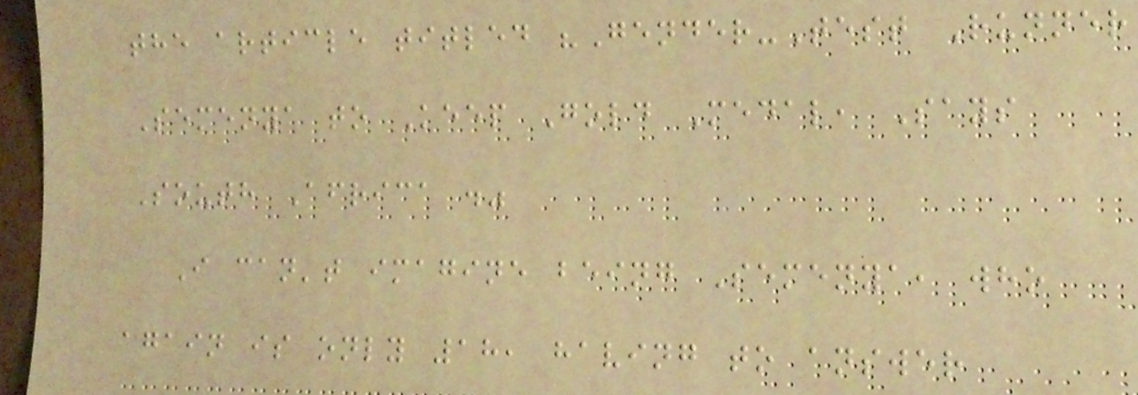the article titled "Gender-Test Runner
Semenya to Keep Gold Medal, Says
South Africa ."
I can't imagine being Semenya, who
again is only 18, having to answer
